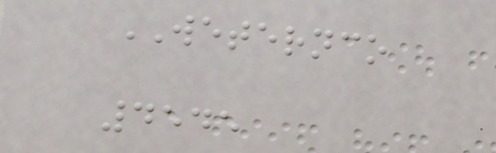WETERNCO
4545
